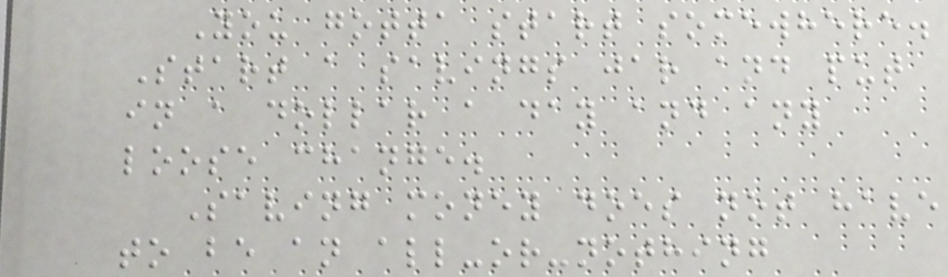You gotta start somewhere.
Start a savings jar and put
in a dollar a day and any
loose change.
Saving money does not have
to be an all-or-nothing
